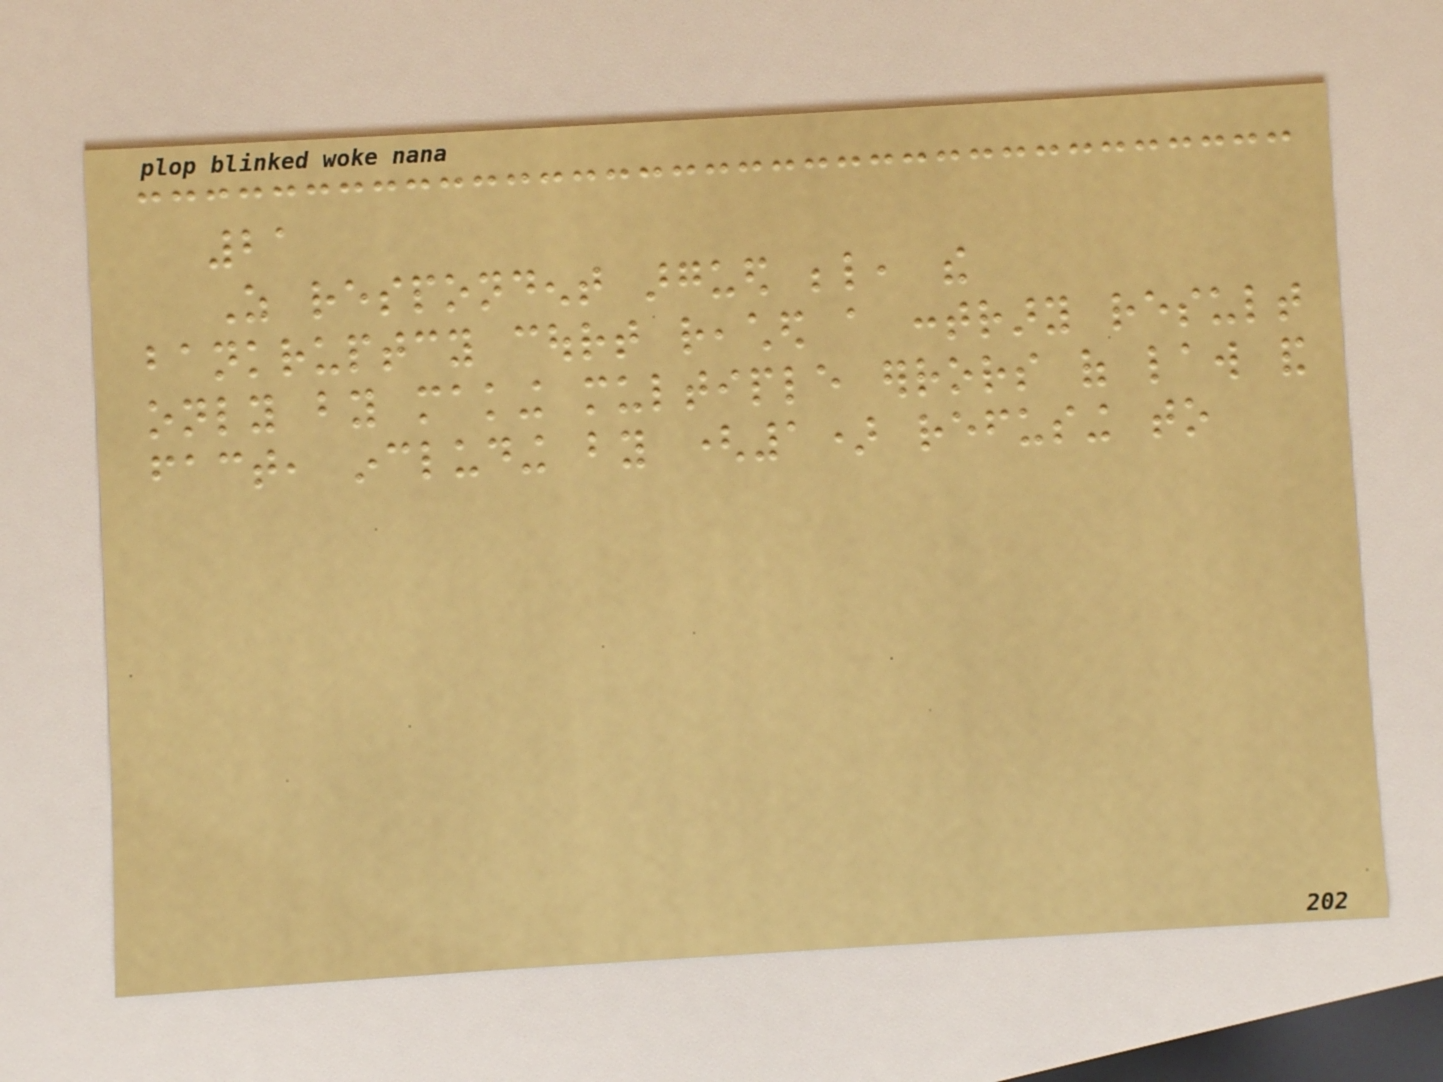21
As respondent argued below, the
bankruptcy court reached a contrary result
only by making multiple errors of law and
fact, including by (1) refusing to
